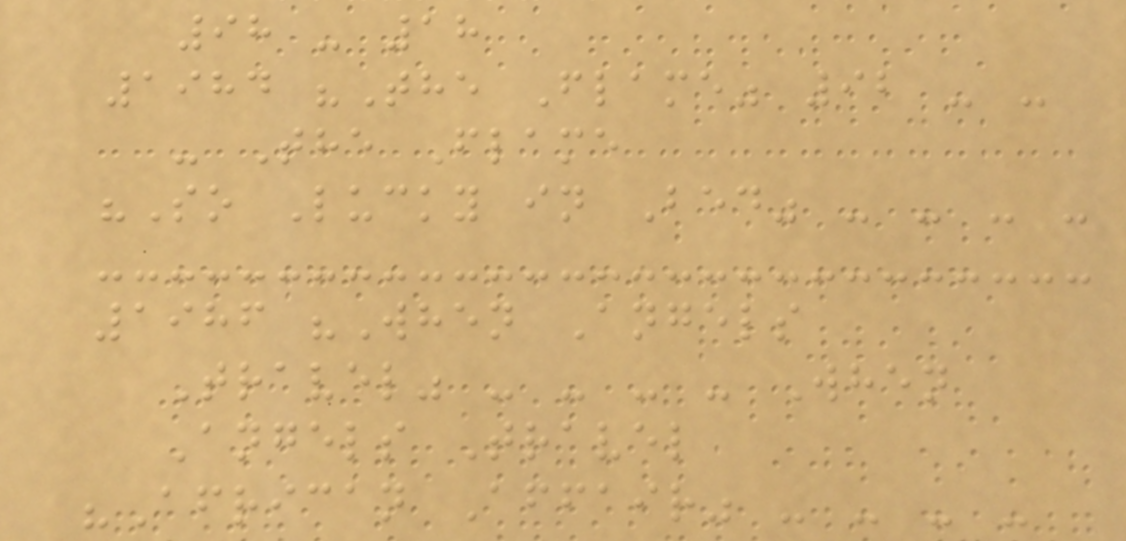98 - 18
1984 "The Flame" 92 - -
- The Flame
"So Lucky in Bed" - - - -
1986 "When Angels
Travel" - - - - When
Angels Travel
"African Affair" - - - -
